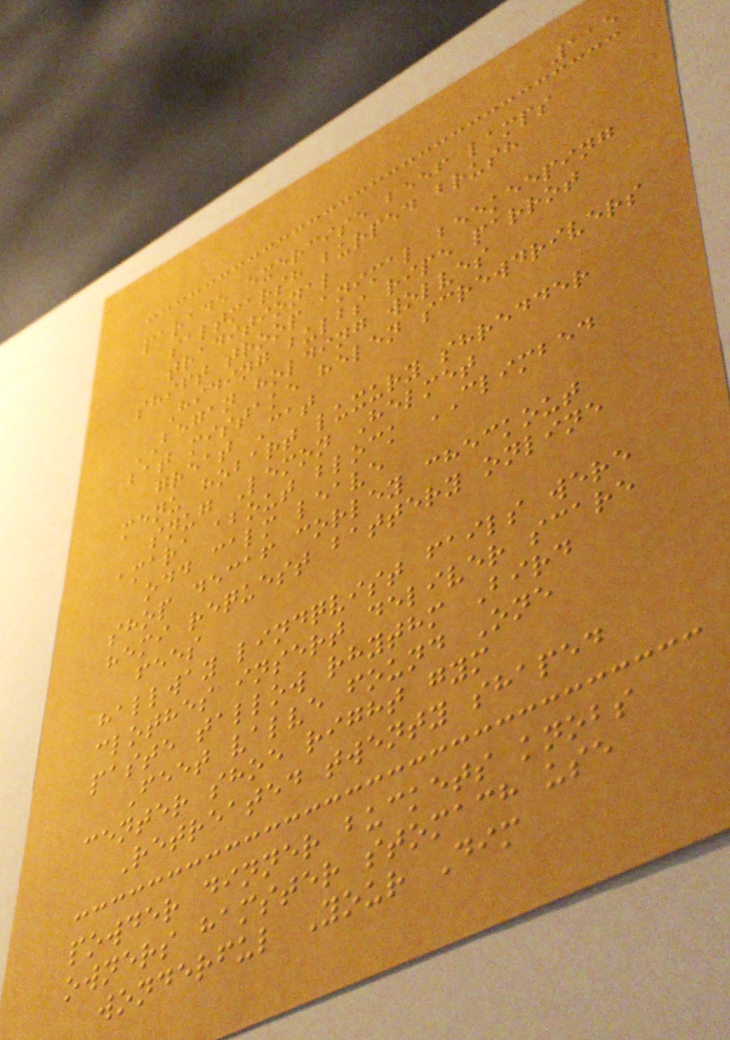115
parade exercise beef lamps
saltmarsh burped brush
traditional
shift troop animal beekeeping
Hiding bulbs ripe parrot
BEGAN holding wolves
bat mistake helen screwdrivers
great Cat
menu hobart luxury shredder
snug Lemon Helmet
amara about block CLIMBED
odd calm leave
shop decaf corley checkout
hemi request battery online
fees
hallway lindqvist fails were
clothes insert deliver scare
paste tallow rhythm Bird
Feet valve found One
center shoe right gym
Retreated twenty shaped
powder dinner buckets knobs
owners hamster stomach use
wonderful Your Dim
